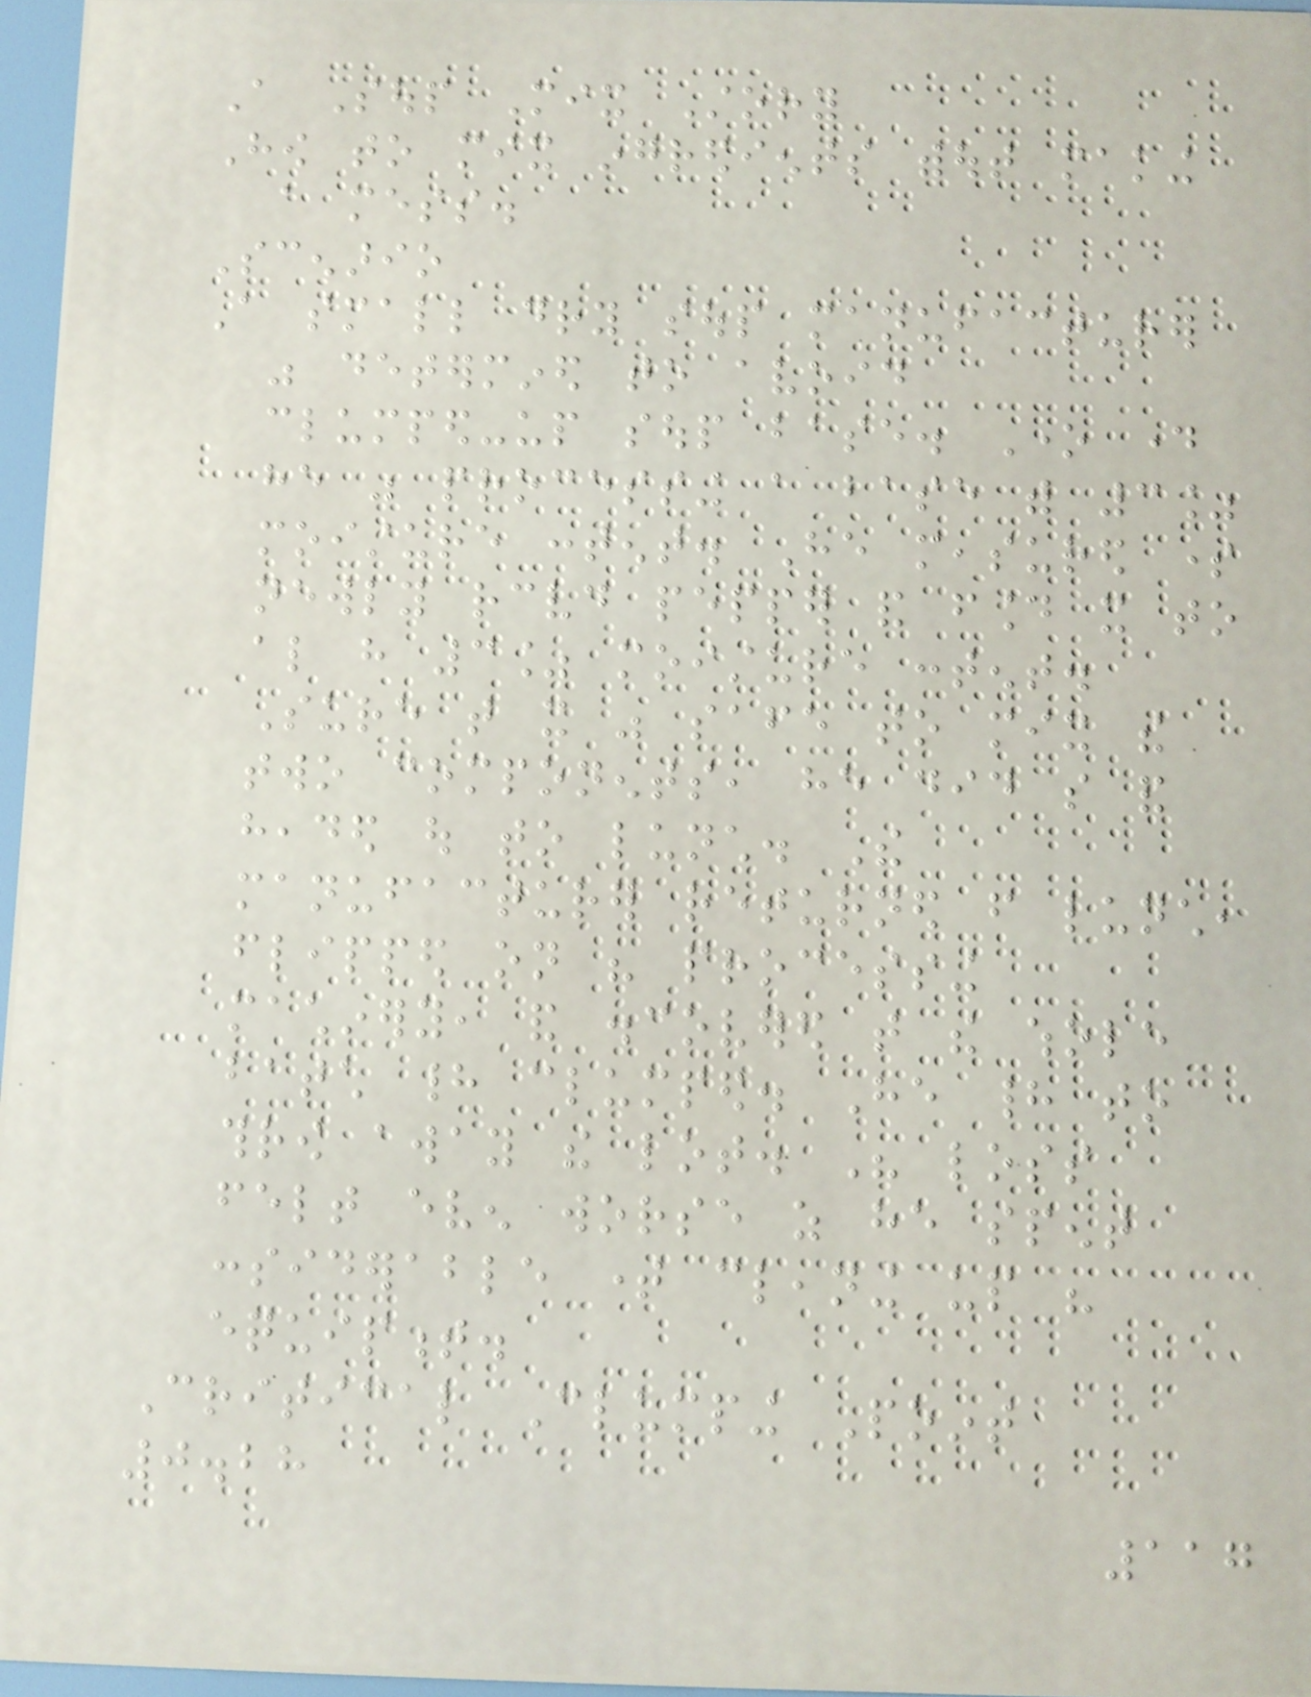A Soup Mix Story
How to mix ingredients without making
a mess.
Scenario
A small dry soup manufacturer
was determined to avoid
clumped-up soup base. One day
he was processing a base with 3%
moisture content. He measured some
newly received pepper and found it to
also have 3% moisture content.
Sure that it was safe to mix the
two components, he did so and
headed out to lunch. The
manufacturer returned from lunch,
flipped on his processing
machinery, and discovered that the whole
batch had clumped. He had to
throw away the lot. His loss
felt even worse as he spent
considerable time cleaning up his
equipment.
Critical Clumping Point
0.28
117
